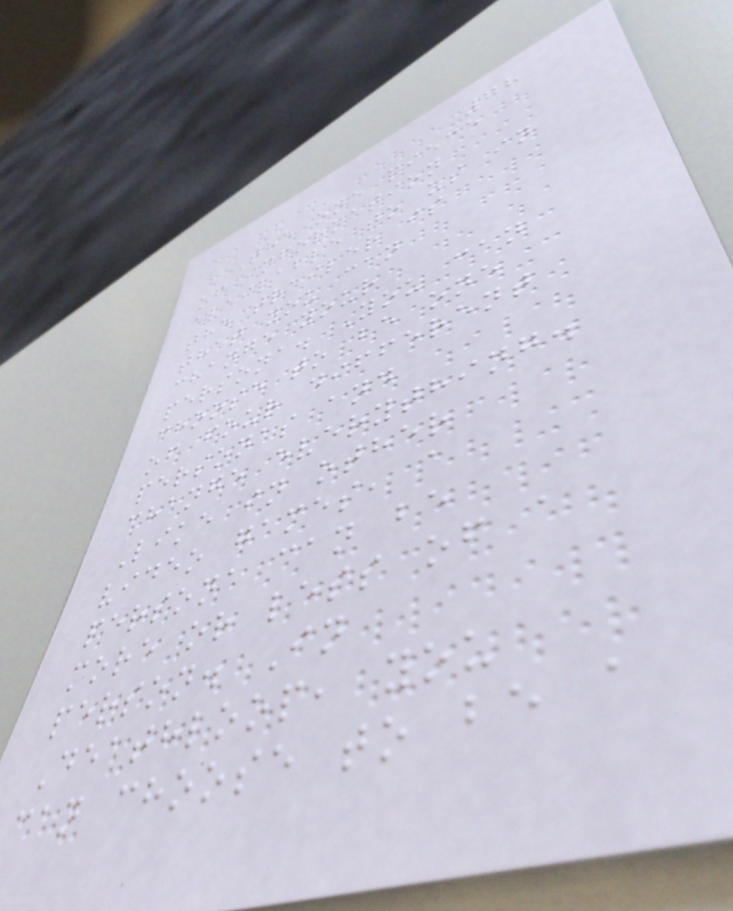78
The one piece
of information
available to us in
the trailer is
that you can
change your
persona. You can
choose to be one
of four different
personas and
change everything.
Like in other
video games, a
persona can be
more or less of a
person. In
Deathloop, you
can choose to be a
